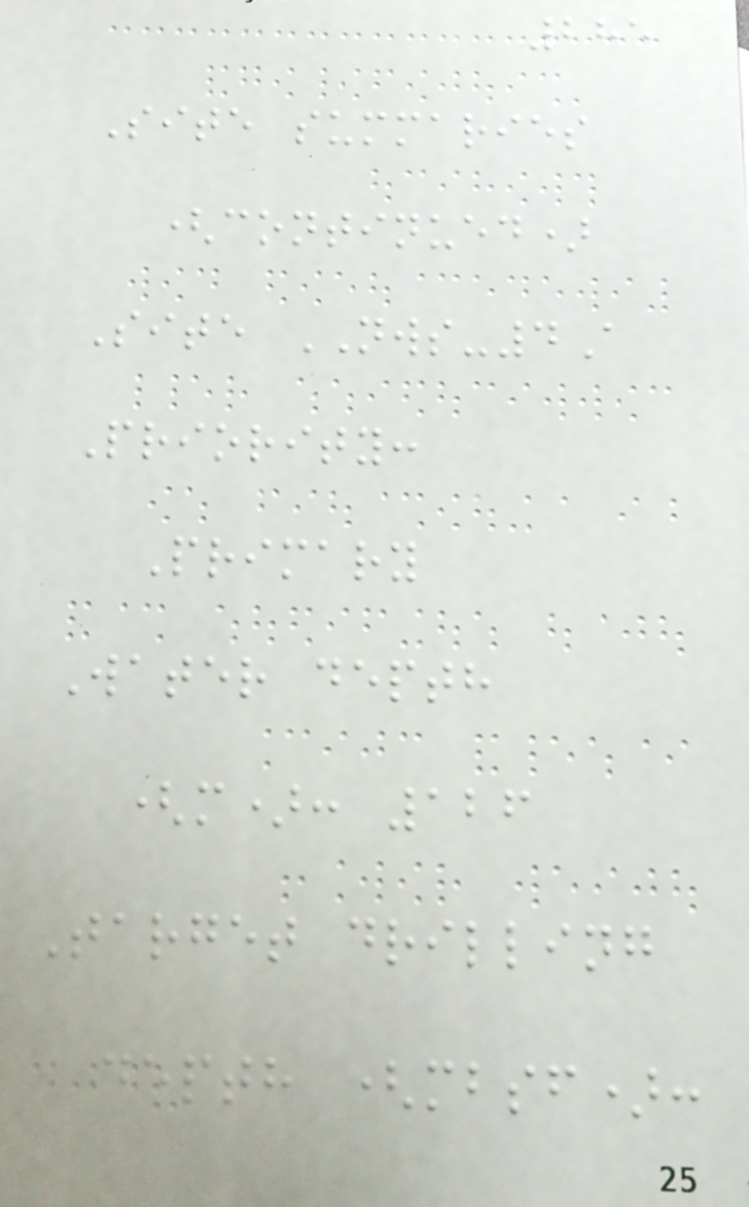285
Site summaries
(continued)
Site NWS-4A
Priority:
Primary
Water depth
(m): 126
Target drilling
depth (mbsf):
